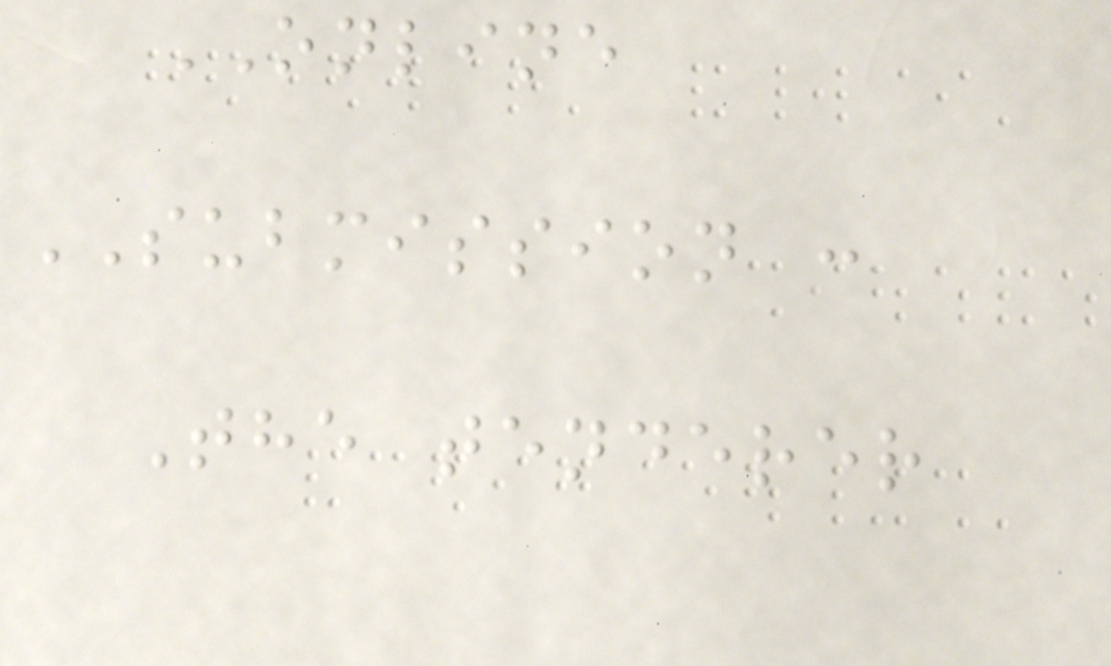ONLINE
SUBMISSION :
The tenderer
